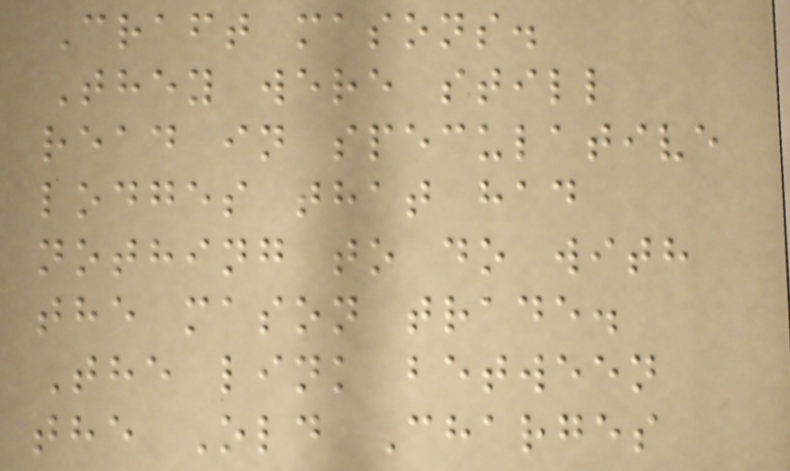Craft masons.
They were still
read in speculative
lodges that had
nothing to do with
the mason trade.
The link between
the Old Charges
